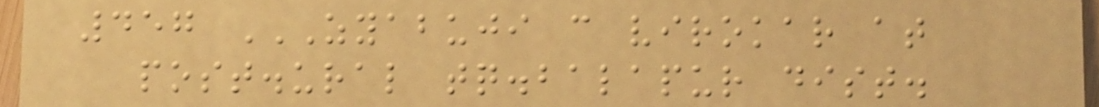457 ZYABUJI C VIROKAR AT
POST.URAL TQ.BALAPUR DIST.
